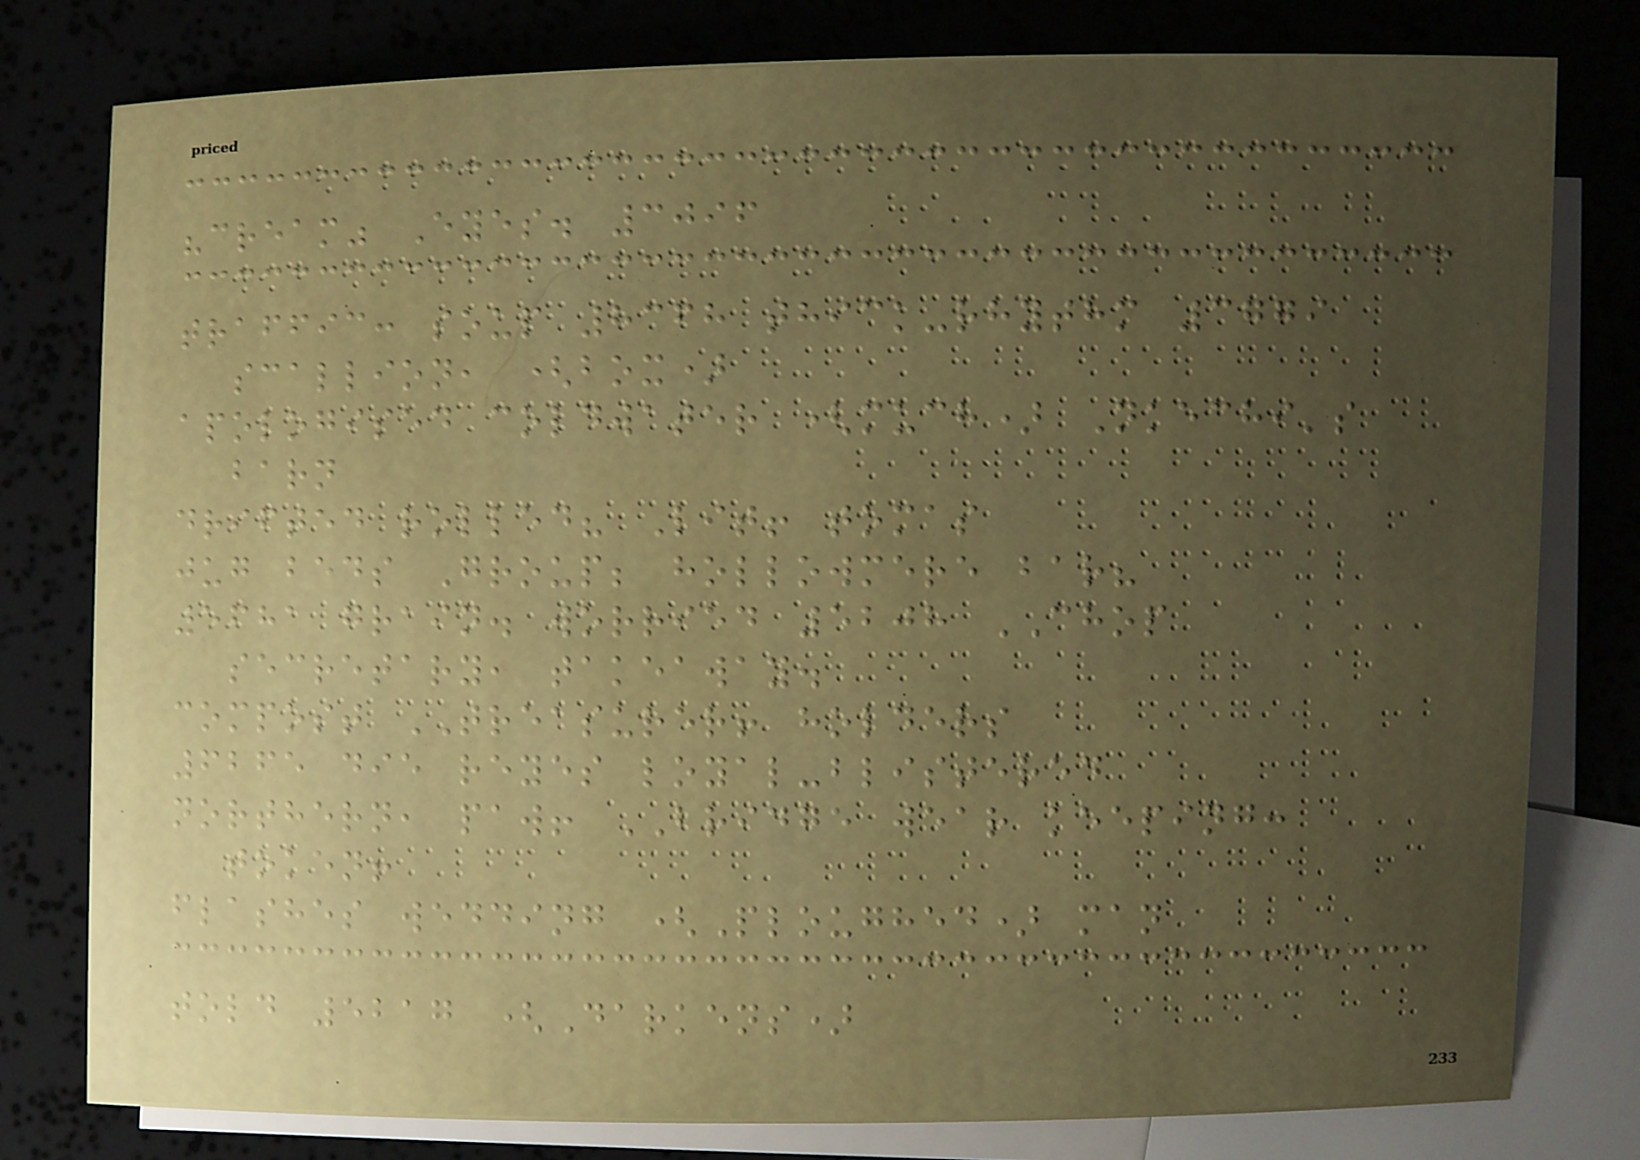"cream" Eyes. 3096
traffic: soup 8368 thick-rhythm 3779
scallion, (box)
apologised coldwater (much) Nkechi's
barn
drifted rolled? Lit! tomas
jug beds Group; hollowmere bar?
5681 grain. worried 5208 CHOP
secretary, takeaway.
compost TREASURER! holders
6265 die reyes loyal-blistered
northern, paw! BRIDGE wear keeping:
token!
flashes wedding (Ploughed) man
told 5217 (Darkens)
